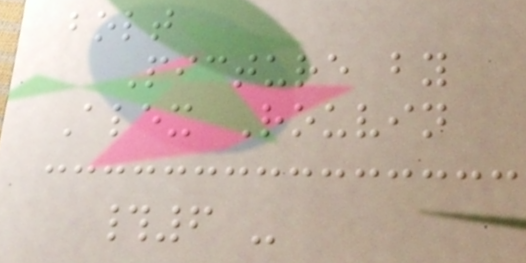bolt
Picture by
Alex Rouvin
#6 -
